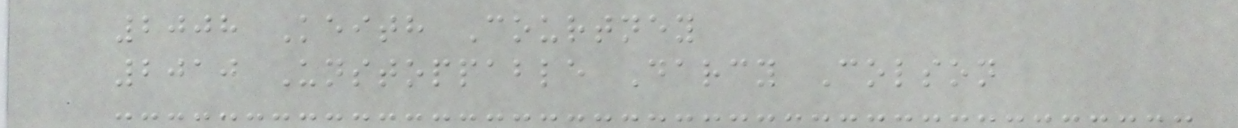2008 Keith Courtney
2010 Unstoppable Darcy Colson
